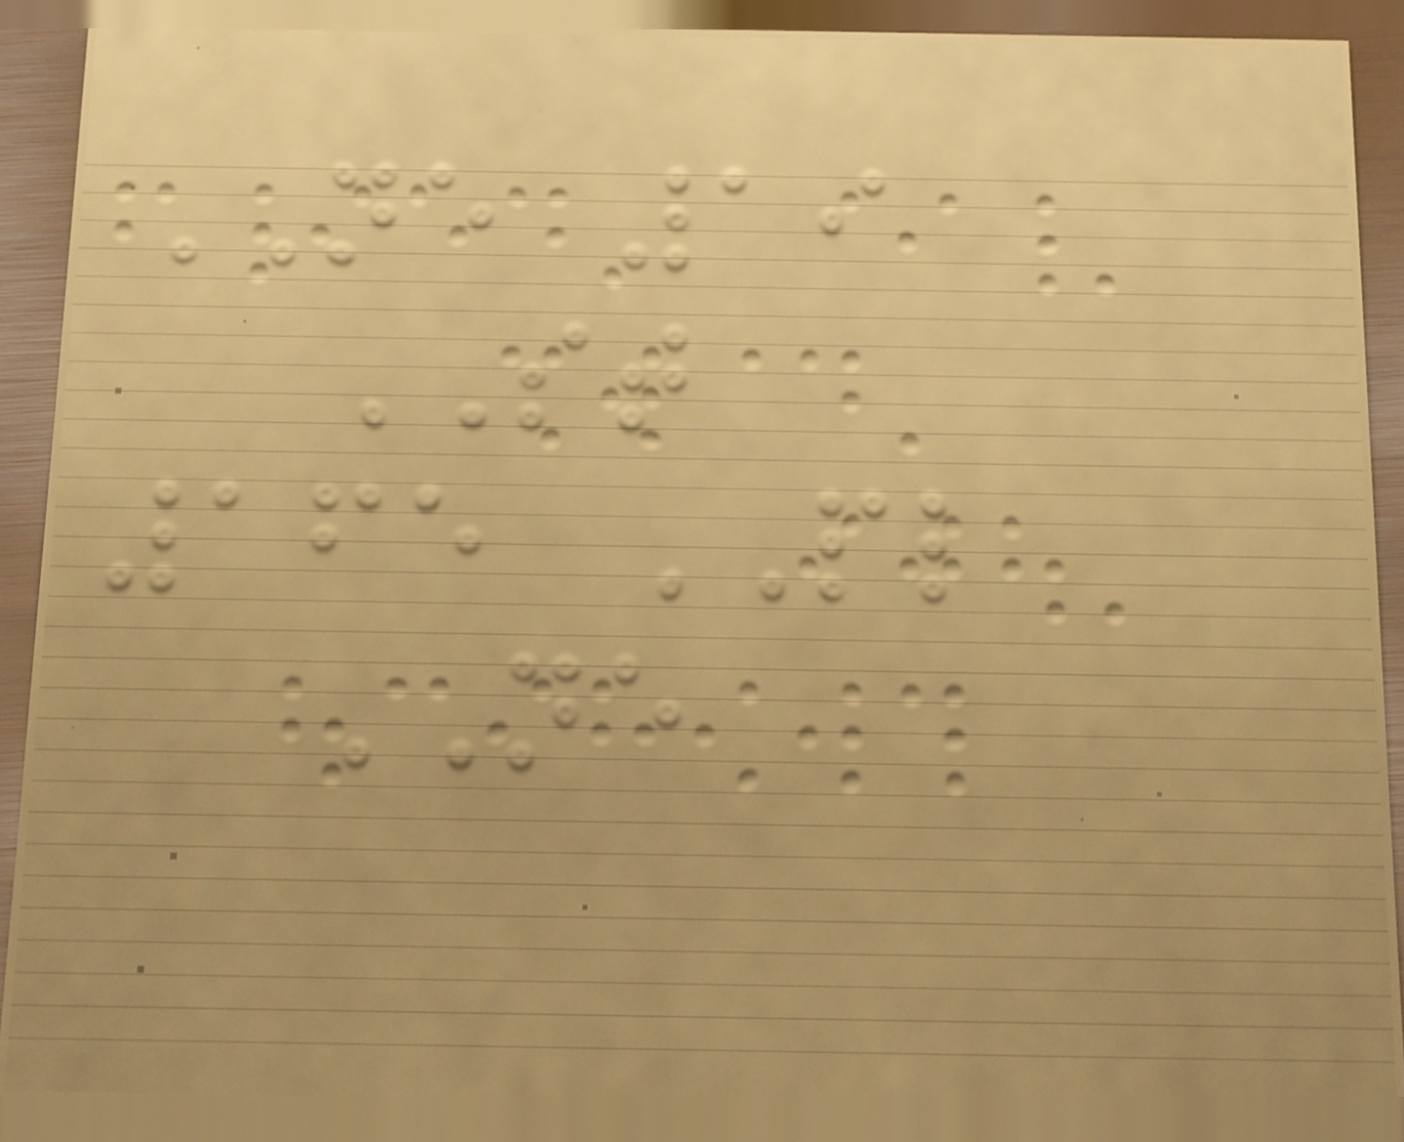NE 19
ST
165 PL
NE
